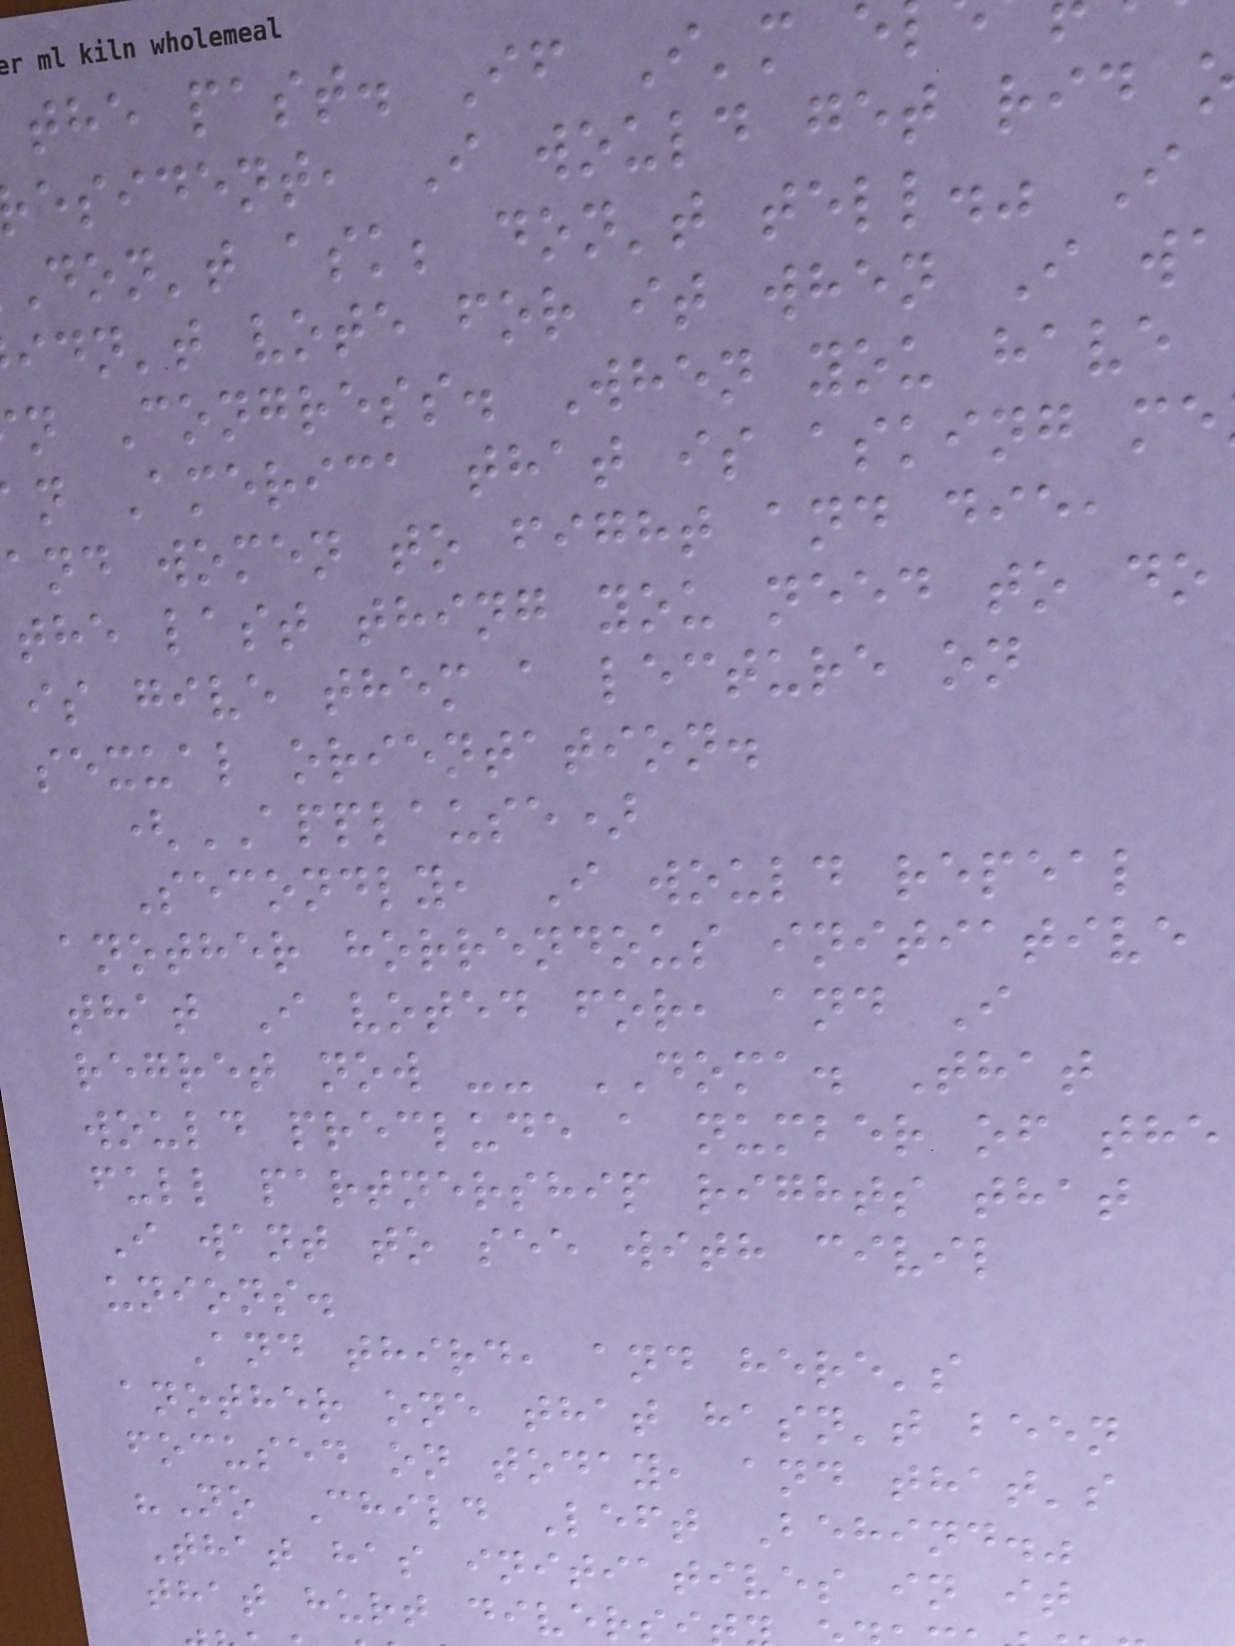the past. If I'm
esident, I would get rid
Don't ask; don't tell." I
idn't vote for it when I wa
n Congress. When you have
n America that is asking me
and women to fight and die,
the last thing you need to do
is give them a lecture on
sexual orientation.
(APPLAUSE)
Secondly, I would repeal
another horrendous initiative
that I voted for, and I
regret now -- DOMA. That
would preclude a number of the
full partnership rights that
I want to see with civil
unions.
And third, and here's
another one that hasn't been
focused on today, and that's
"No Child Left Behind."
That has initiatives in it
that hurt divers
